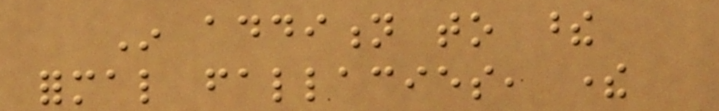In addition to these
formal fallacies, there
